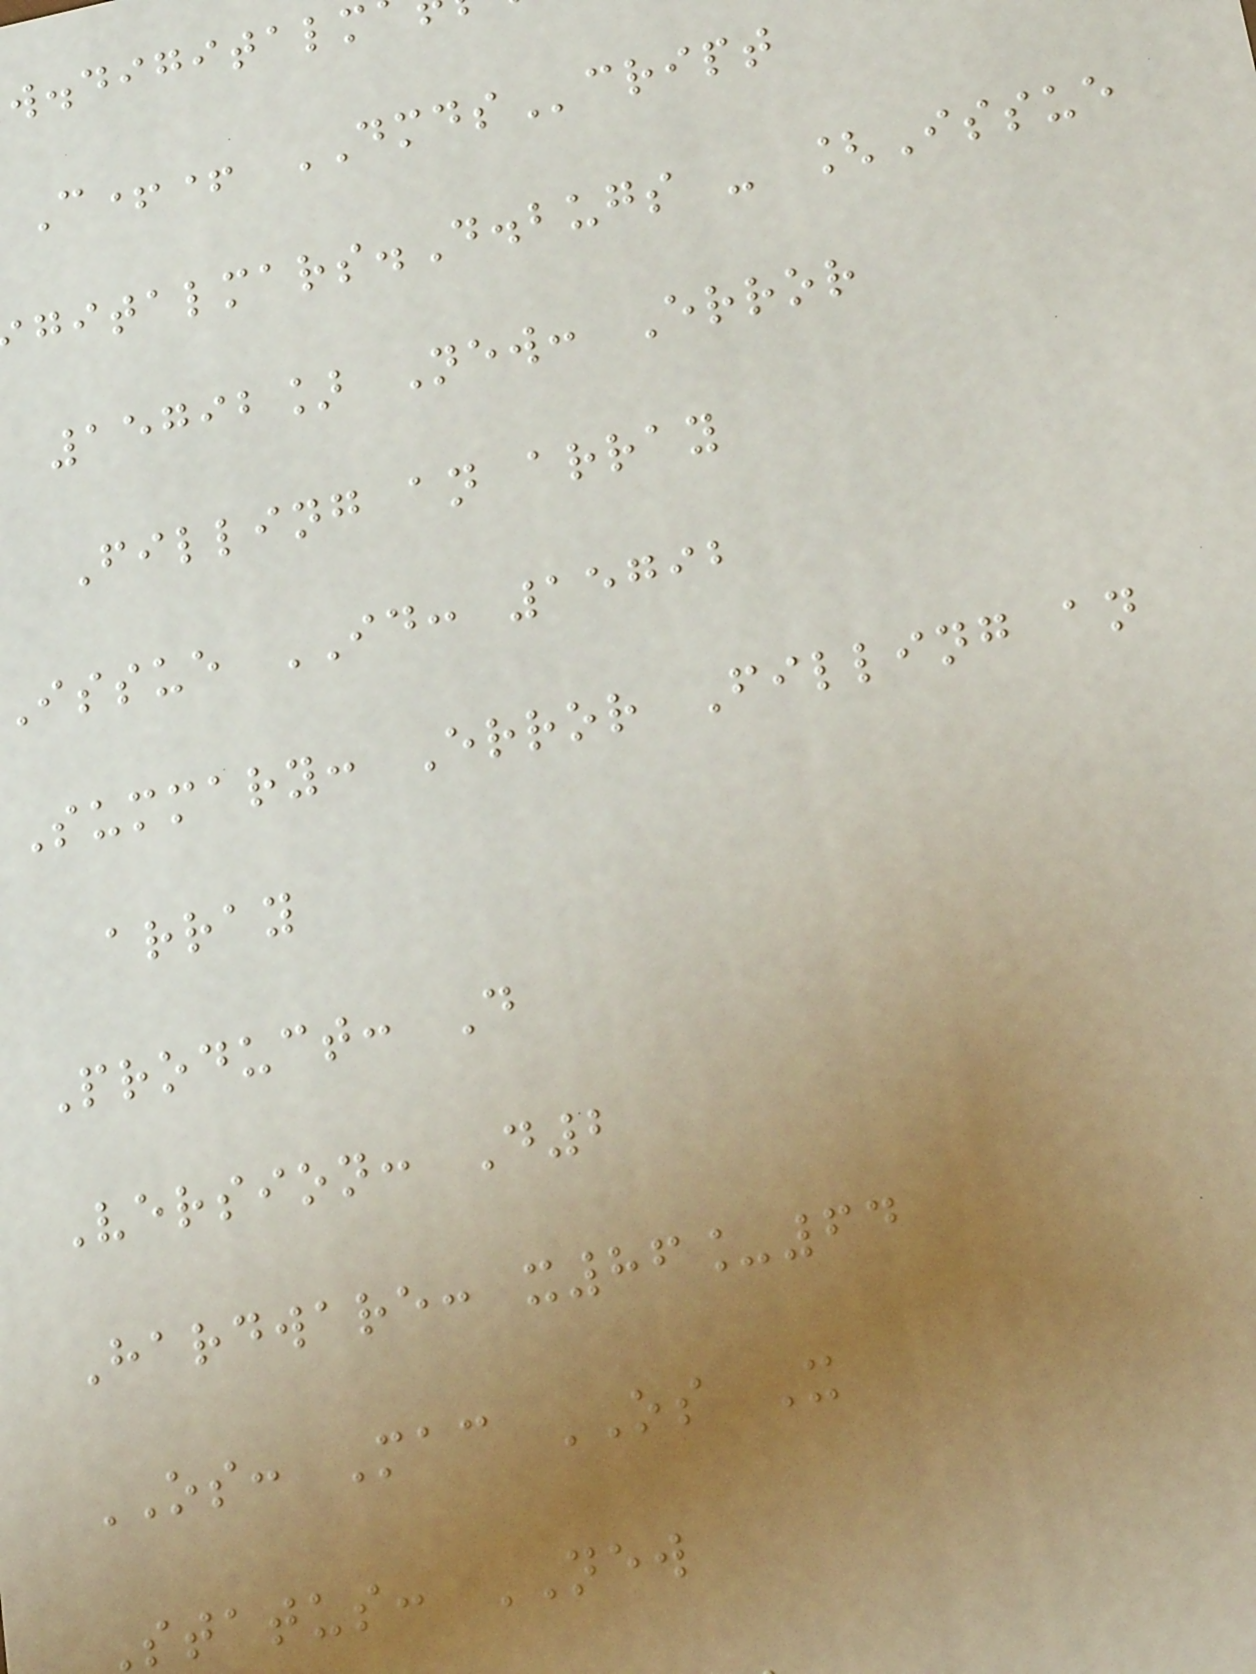C++ DMDScript
gitalmars.D.bugs - [Issue
15792] New: Error
Filling an array
issue ID: 15792
Summary: Error Filling an
array
Product: D
Version: D2
Hardware: x86_64
OS: Mac OS X
status: NEW
